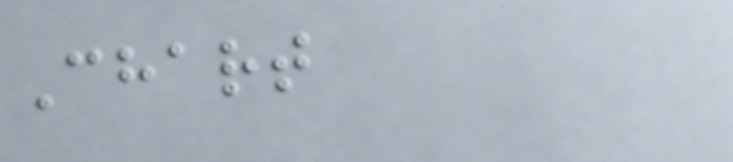Chart
